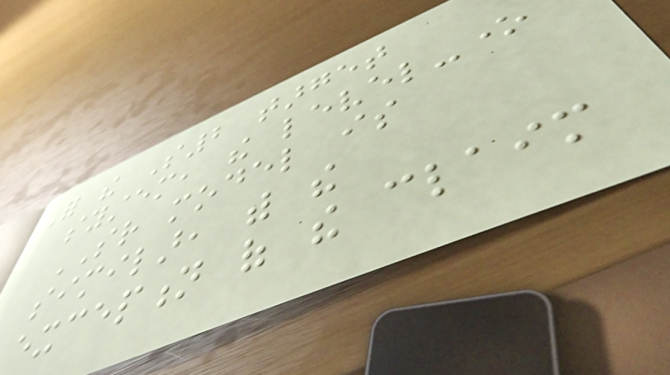For the S2 target
system, the level-one
SR model is
similar, with the
exception of the claim
